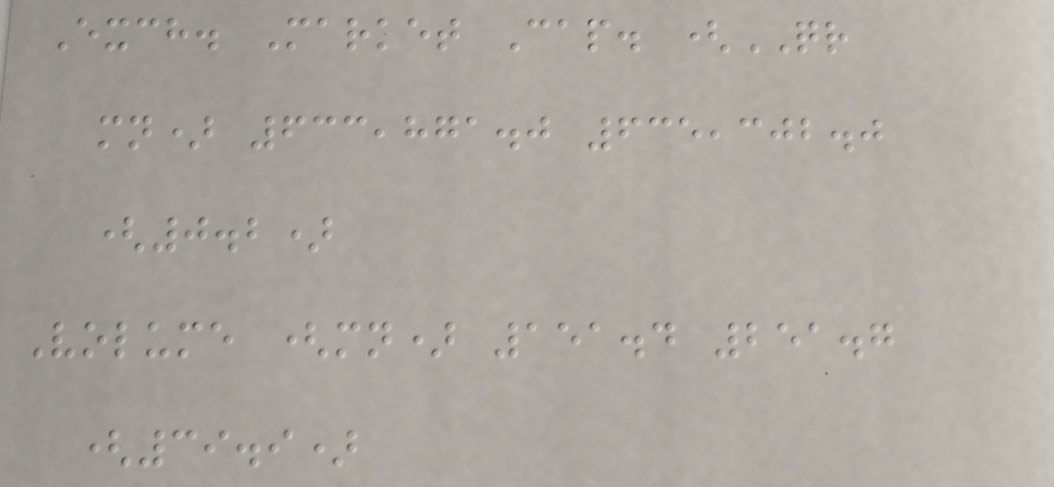Exch. Market Cap. (QR
mn) 633,871.0 635,302.0
(0.2)
Volume (mn) 151.4 251.7
(39.9)
